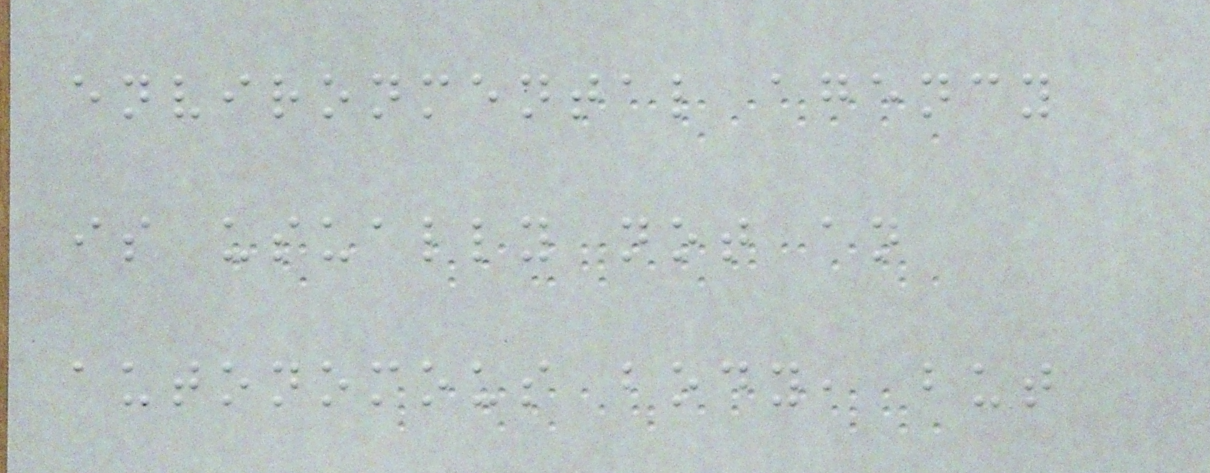environmental agency
is usually not an
autonomous body, but
